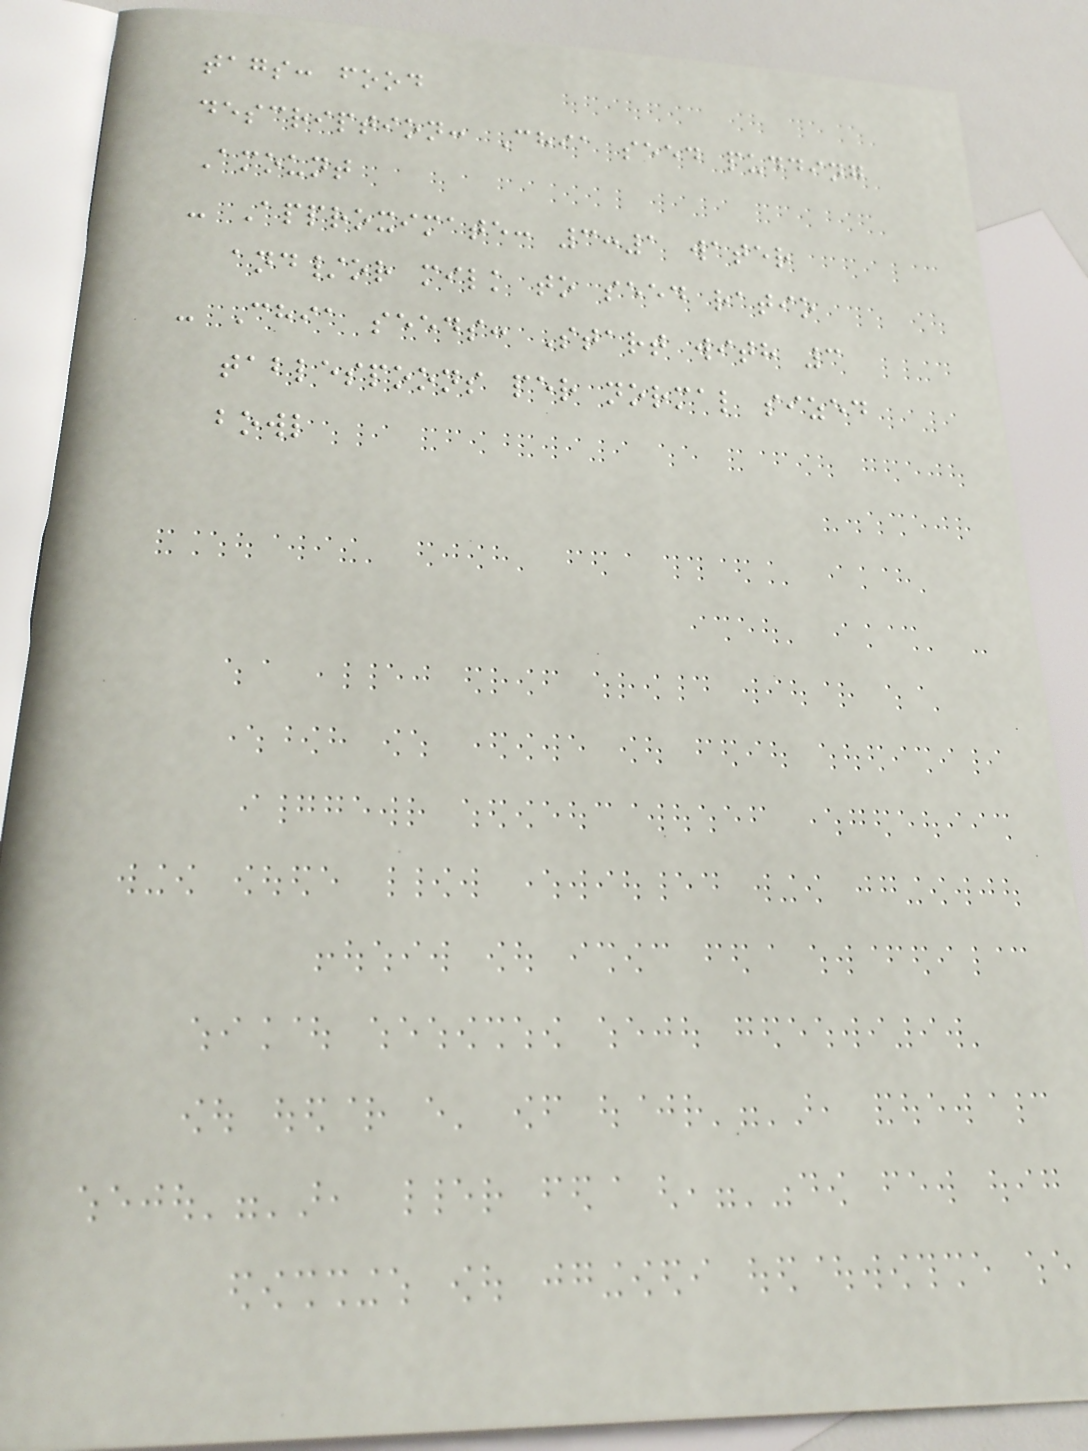tags: food
description: Chia seed pudding
Amount
- Approximate: 3:1 water
and/or milk to seed ratio
- Chia seeds: Start with 3
tablespoons per normal sized
bowl
